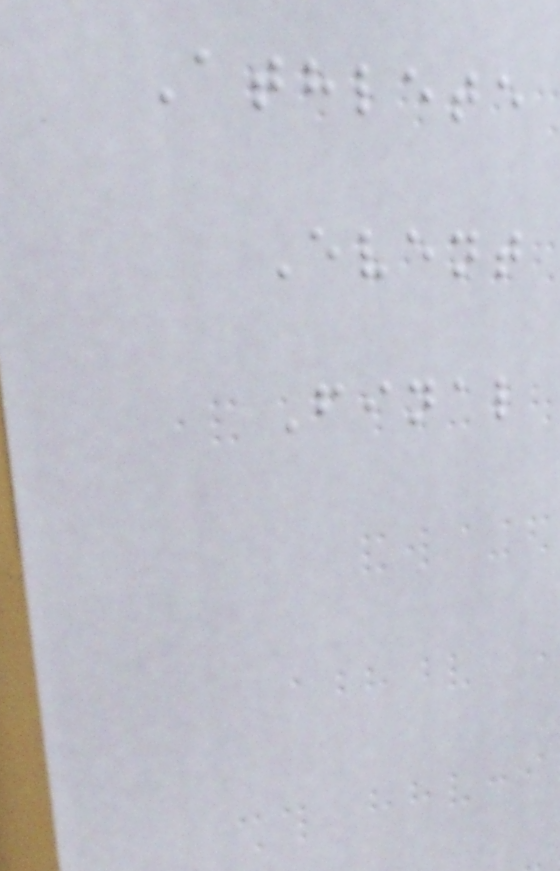Athlete
Event
Final
